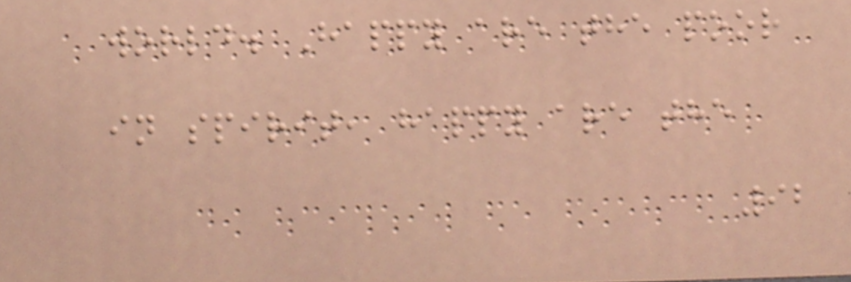world. Happy are the poor
in spirit, happy are the
92
